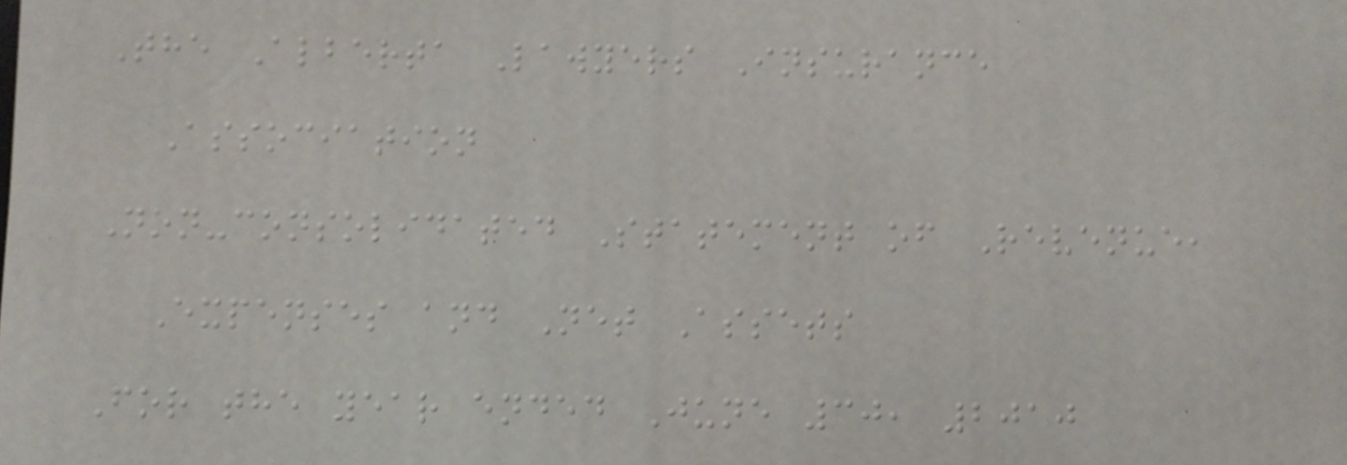The Alberta Lawyers Insurance
Association
Non-consolidated Statement of Revenue,
Expenses and Net Assets
For the year ended June 30, 2010
